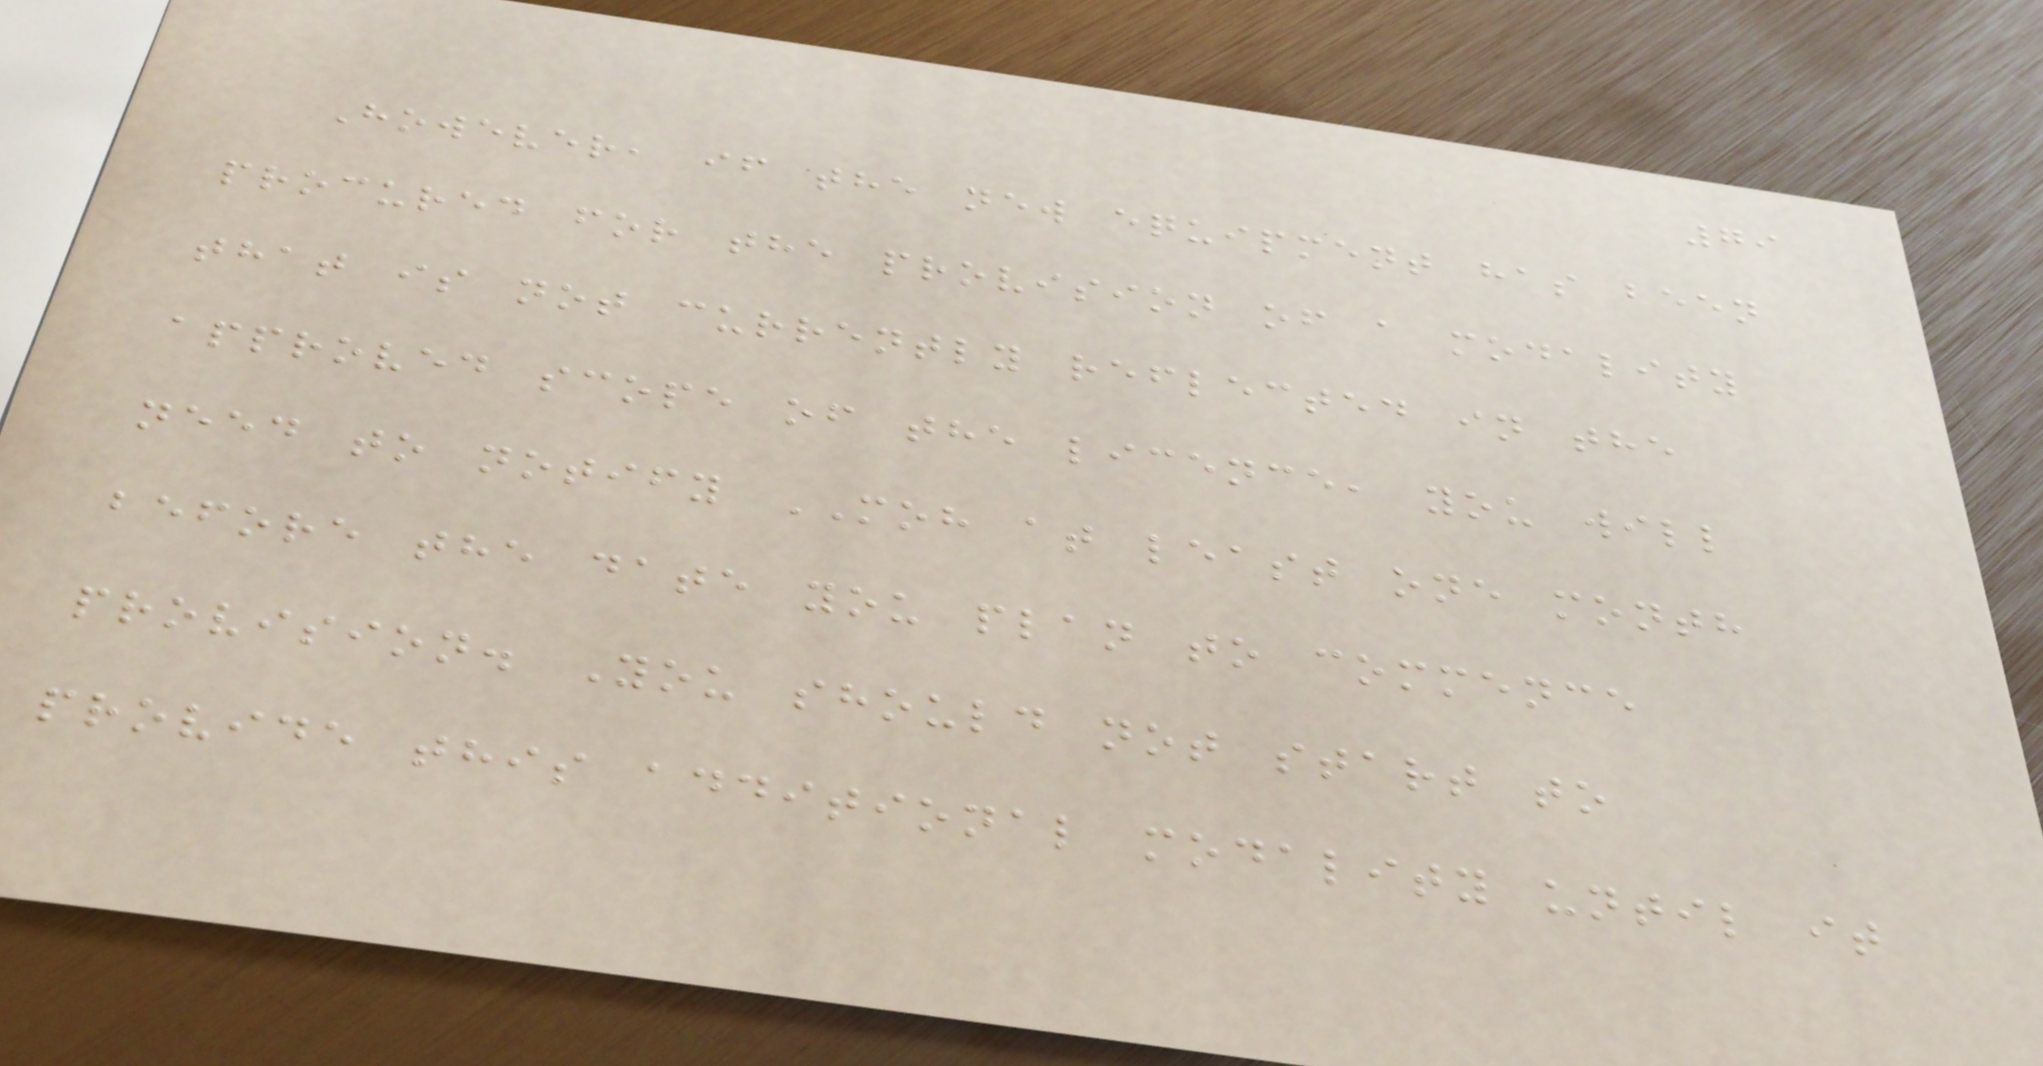79
However, if the new equipment has been
procured for the provision of a modality
that is not currently reflected in the
approved scope of the licence, you will
need to notify MOH at least one month
before the date you plan to commence
provision. You should not start to
provide this additional modality until it
